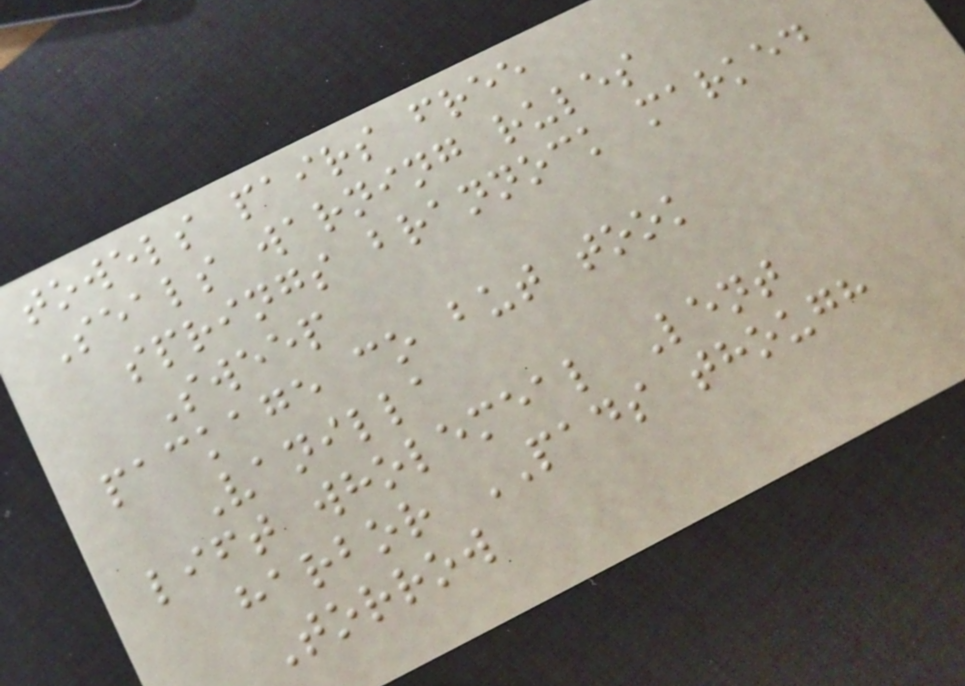towels pairs free
Seals warning rules
springs brannock marked
Sweep
package co but took
Vanilla
lift wholemeal Lent
harbor PADS though
Torrow
